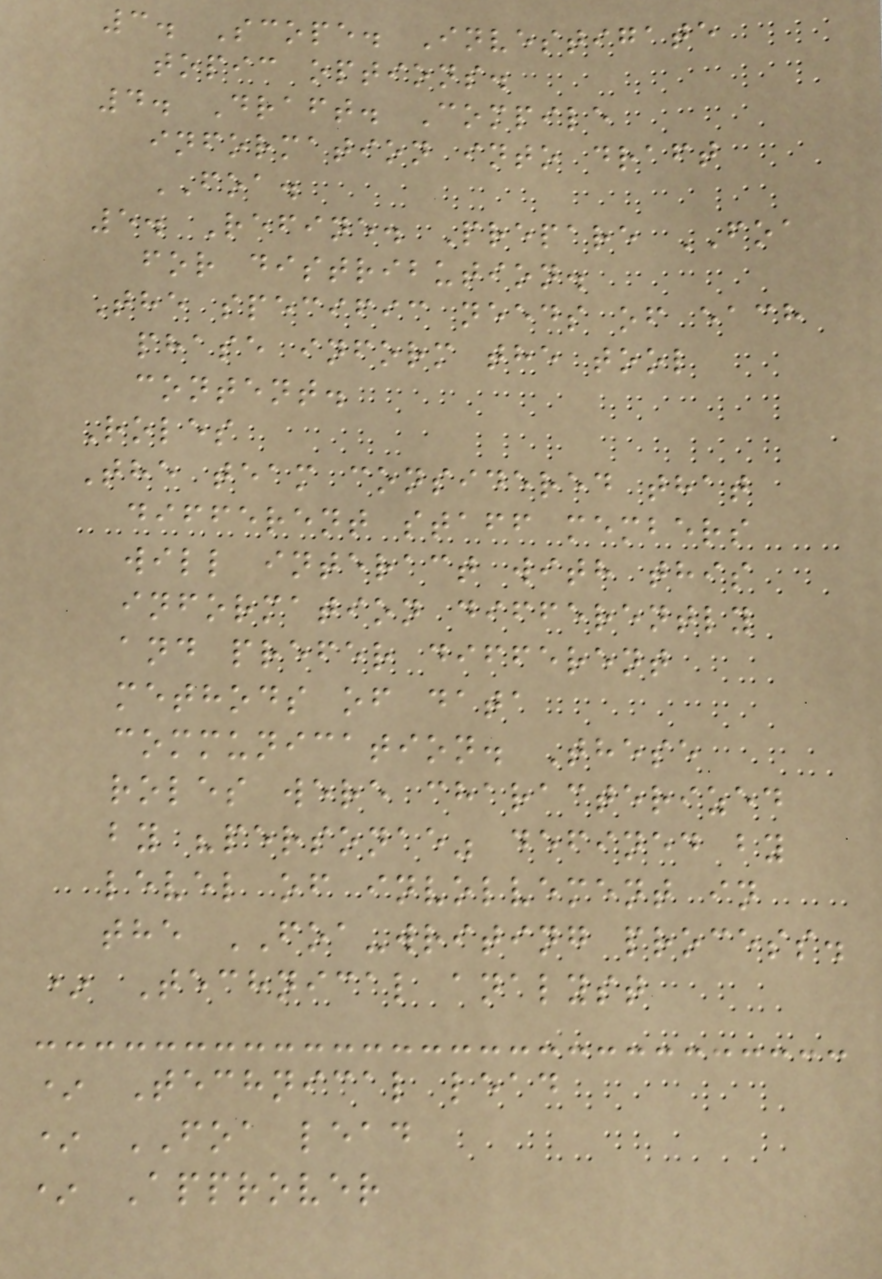3. Scope. Investigate
topic options.
4. Draft. Compile
information into draft
FOA.
5. Refine. Prepare FOA
for distribution.
The specific needs of each
phase inform the tool
content.
Roles
The team considered that
different staff members
will interact with this
information differently
and prefer different
methods of data
communication. These
roles were characterized
by "personae" defined by
level of involvement in
the FOA-writing process.
* Technical analyst
* Technical lead
* FOA lead
* Approver
